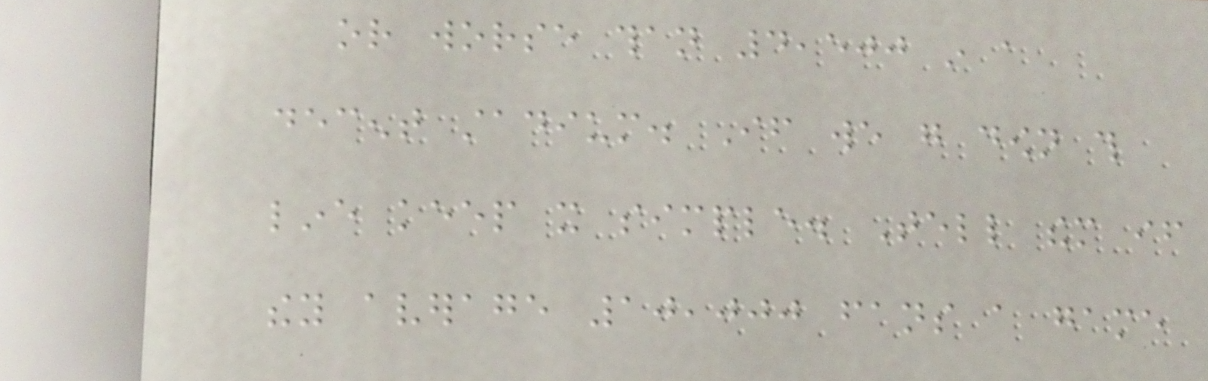or worse than 4,500 in a
decent stadium. If we go down this
line keep it simple. Tell them if
they average 10,000 fans a game
